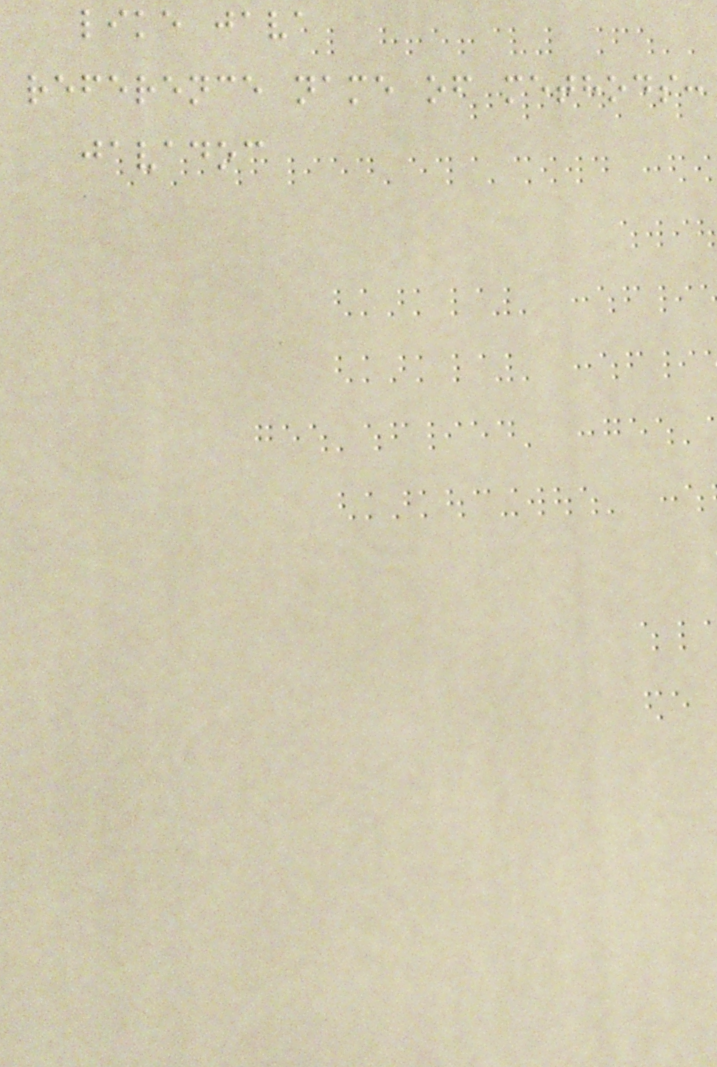like java
reference name of methods:
javadoc
